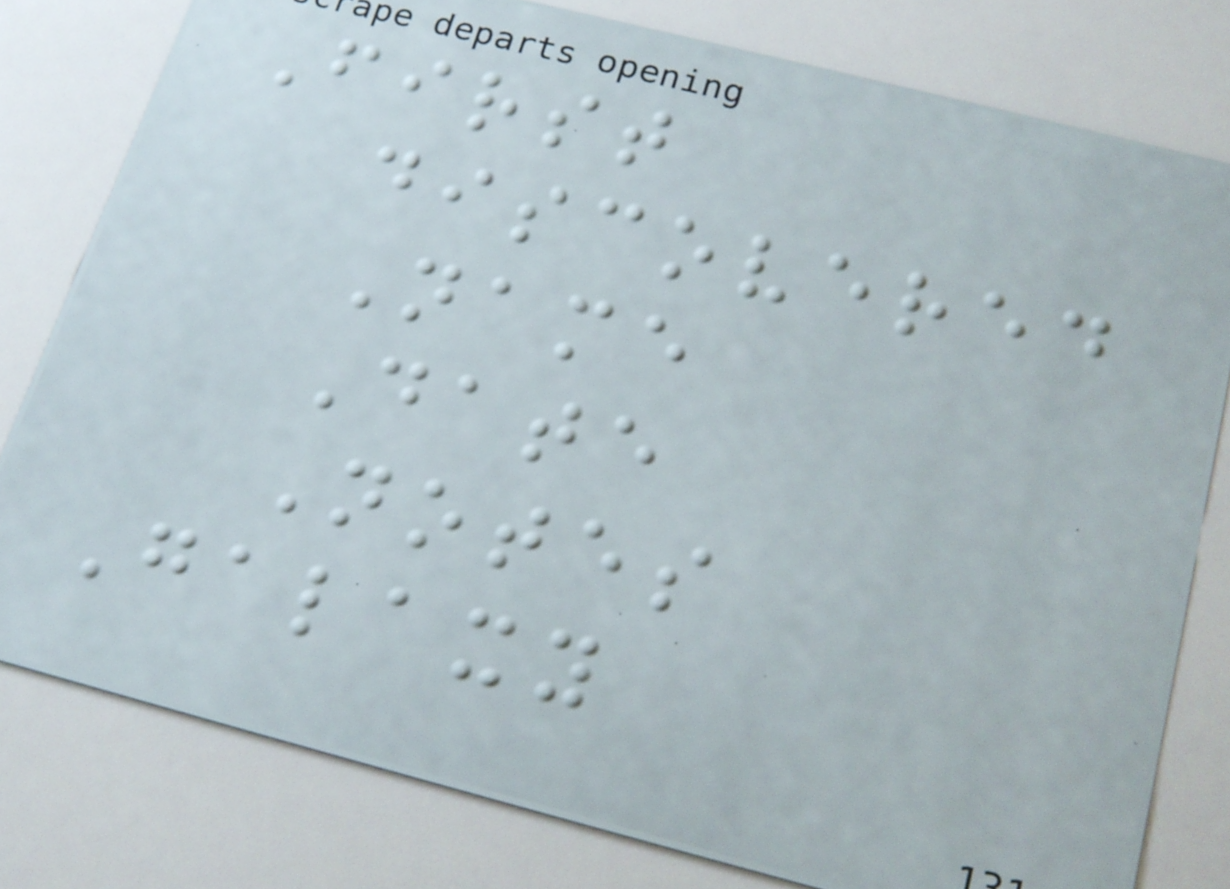First
discovered
Name
Date
Notes
Galaxy
